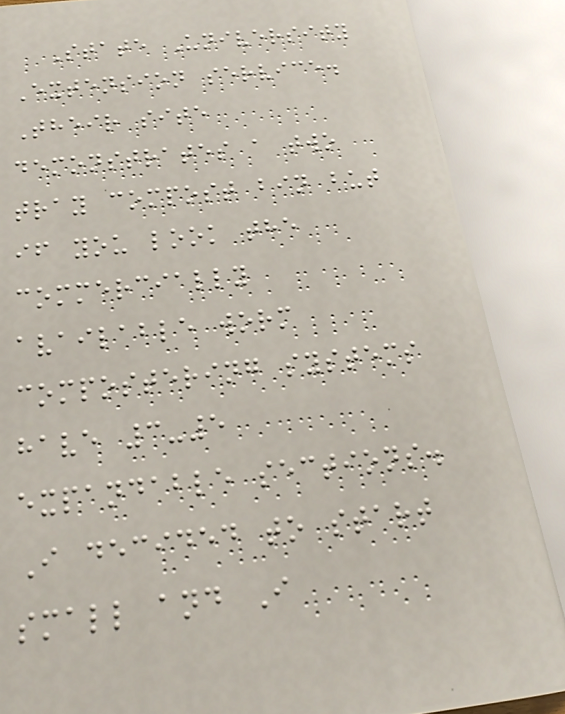State University
Extension service.
Their site
demonstrates a two
tray compost bin but
if you look the
commercially
available worm
compostering systems
have 3-5
expandable sections.
I decided to start
small and I
